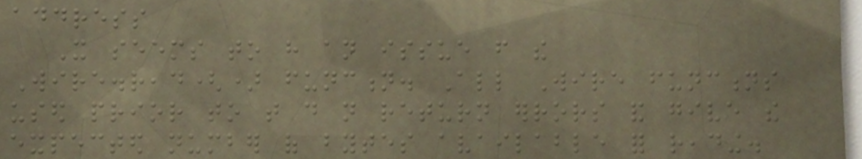address
It seems to have an issue from the
Wire.read() function. All Wire functions
used prior to that do not return errors and give the
expected number of bytes available for reading.
